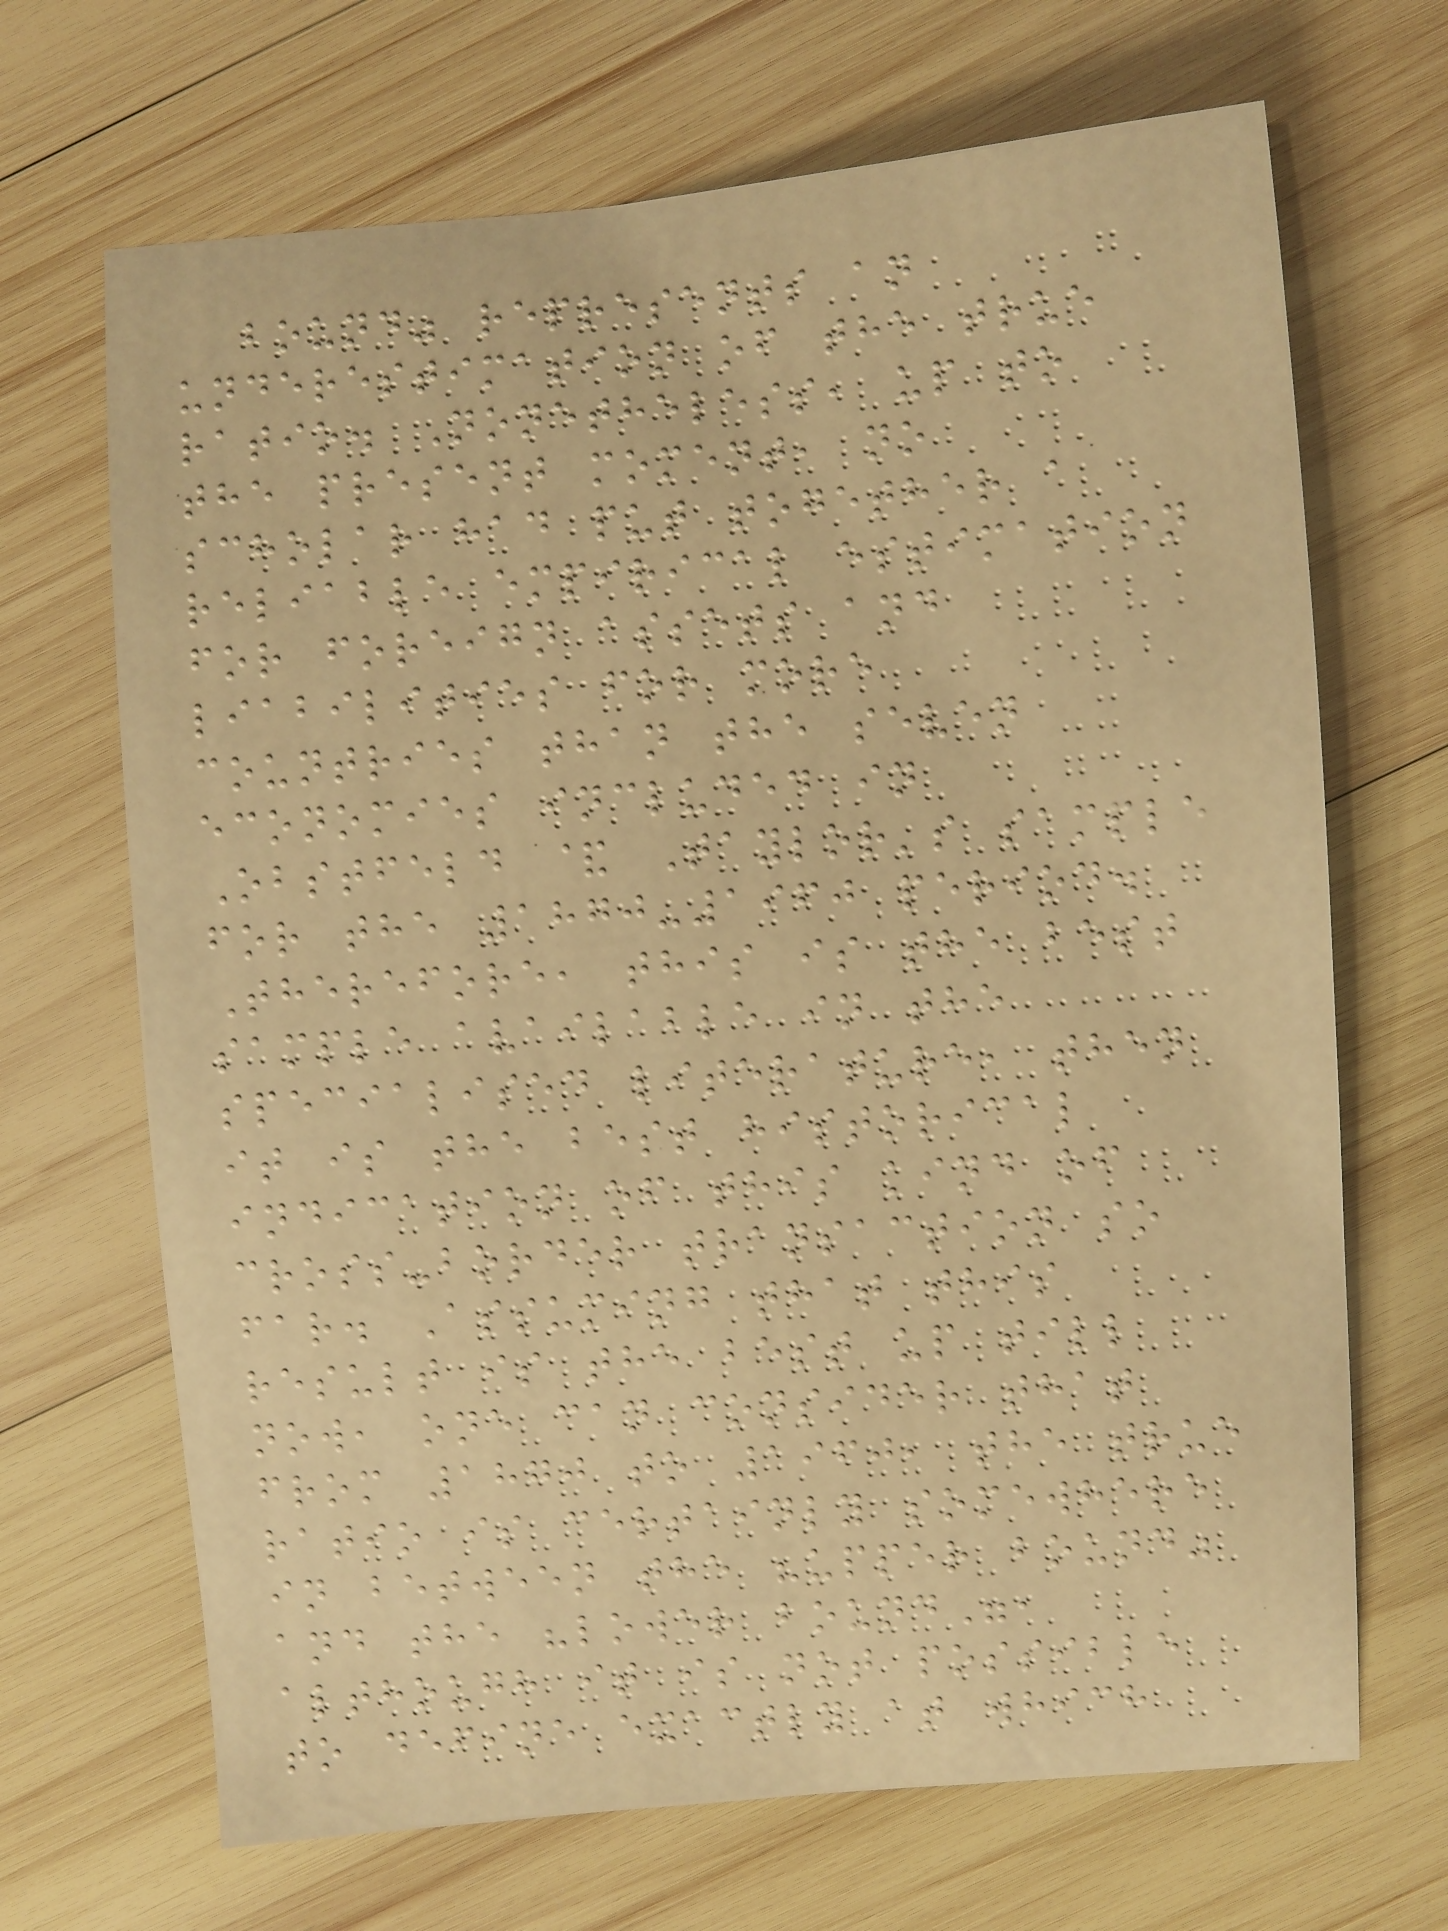bound" represents an
underestimation of the true
ratio. Nonetheless, up to
the present moment, no
scholar had put together a
reliable empirical estimation
for foreign assets and
liabilities for more
countries than the seven
economies included in
Obstfeld & Taylor's sample
for the 1870-1960 period.
Therefore, this is the best
sample available in the
specialised literature, then
it is the best historical
indication of this kind of
cross-border transaction so
far. Assuming that this
result is the best up till
now, one can consider that
from 1870 to 1960, the true
ratio is certainly somewhere
in between the "upper bound"
and the "lower bound",
although it is not possible
to define exactly at which
